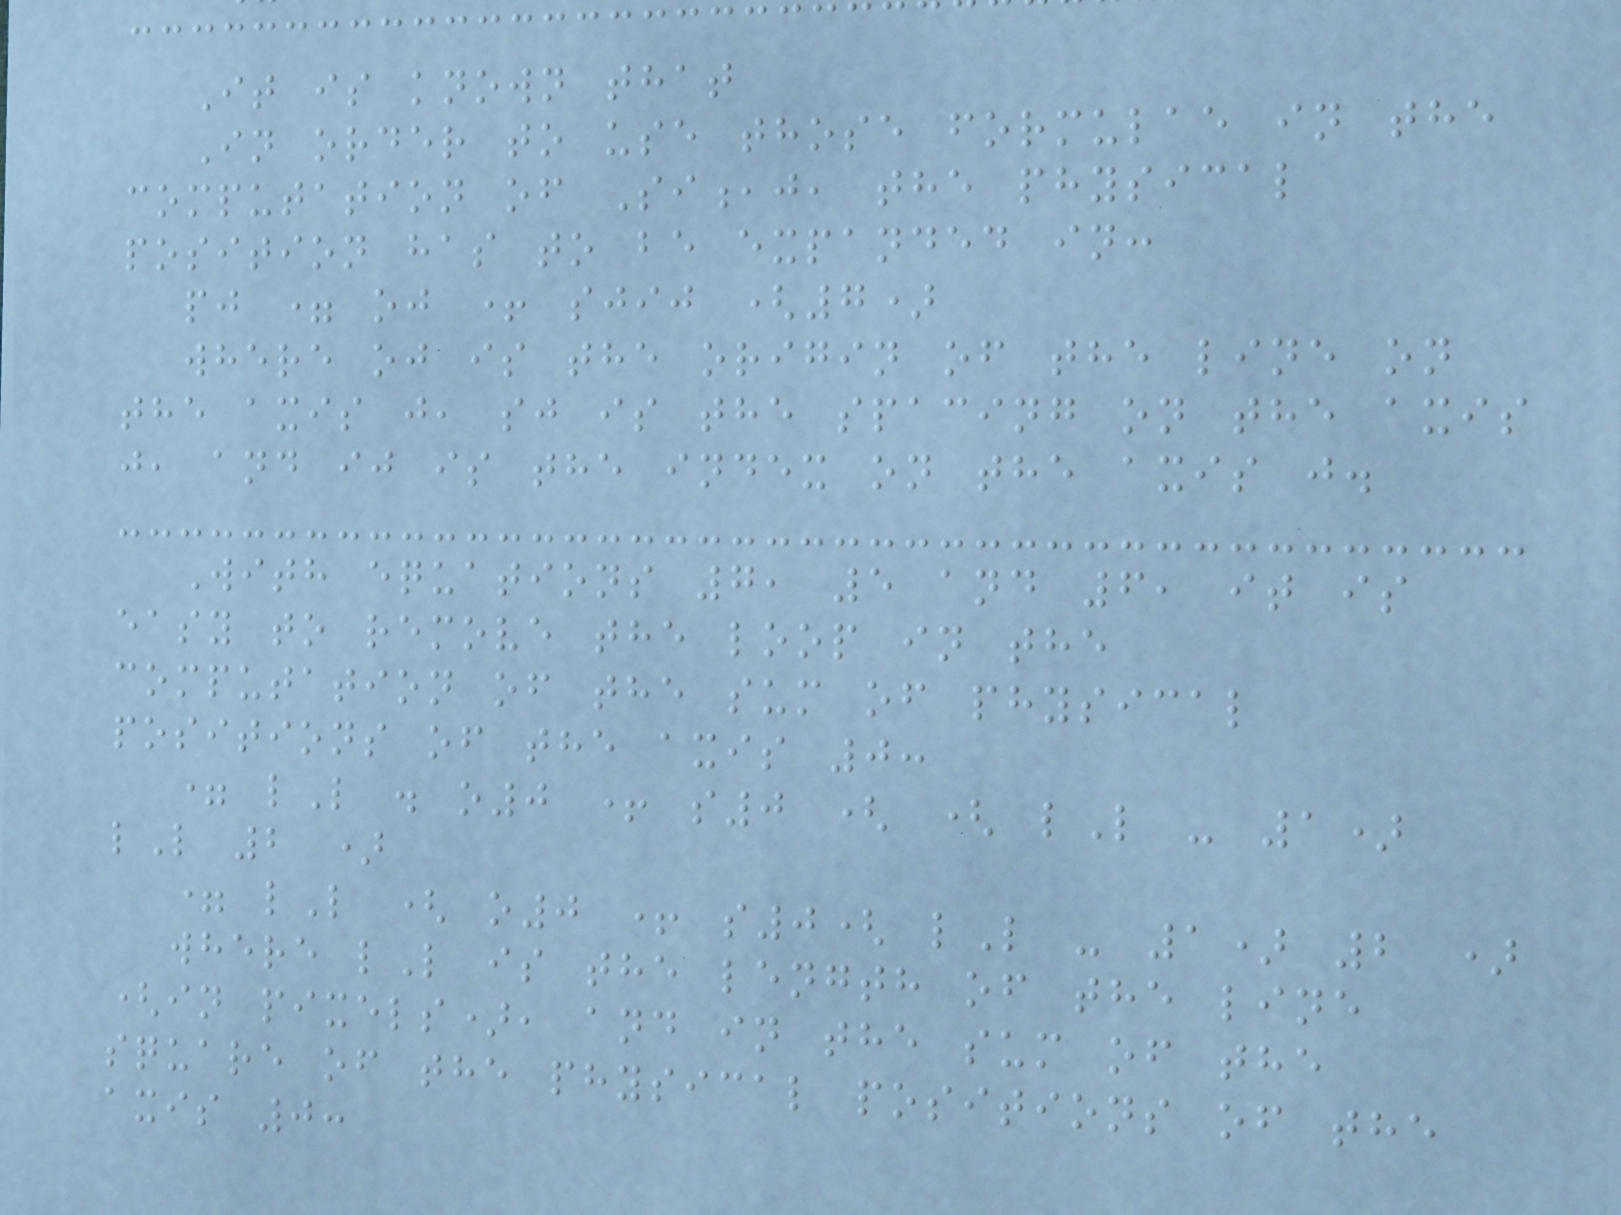It is known that
In order to use those formulae in the
computation of Si,j, the physical
position has to be expanded in:
pj = oj + sjij (7)
where oj is the origin of the line on
the axis j, sj is the spacing on the axis
j, and ij is the index on the axis j.
With equations 7, 5 and 6, it is
easy to remove the loop in the
computation of the sum of physical
positions of the axis 0:
= lL . o0 + s0 ( ( lL - 1)
lL 2 )
= lL ( o0 + s0( lL - 1) 2 )
where lL is the length of the line
(in pixels), and in the sum of the
square of the physical positions of the
axis 0:
